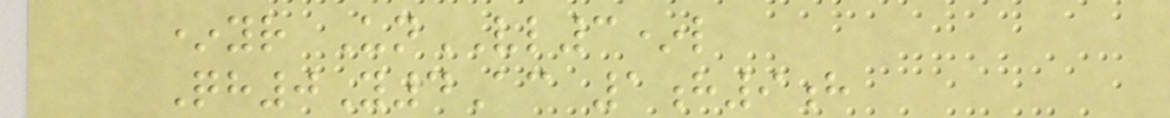*yr UnVL3*l
Qh0Y4Ac 1h9h
